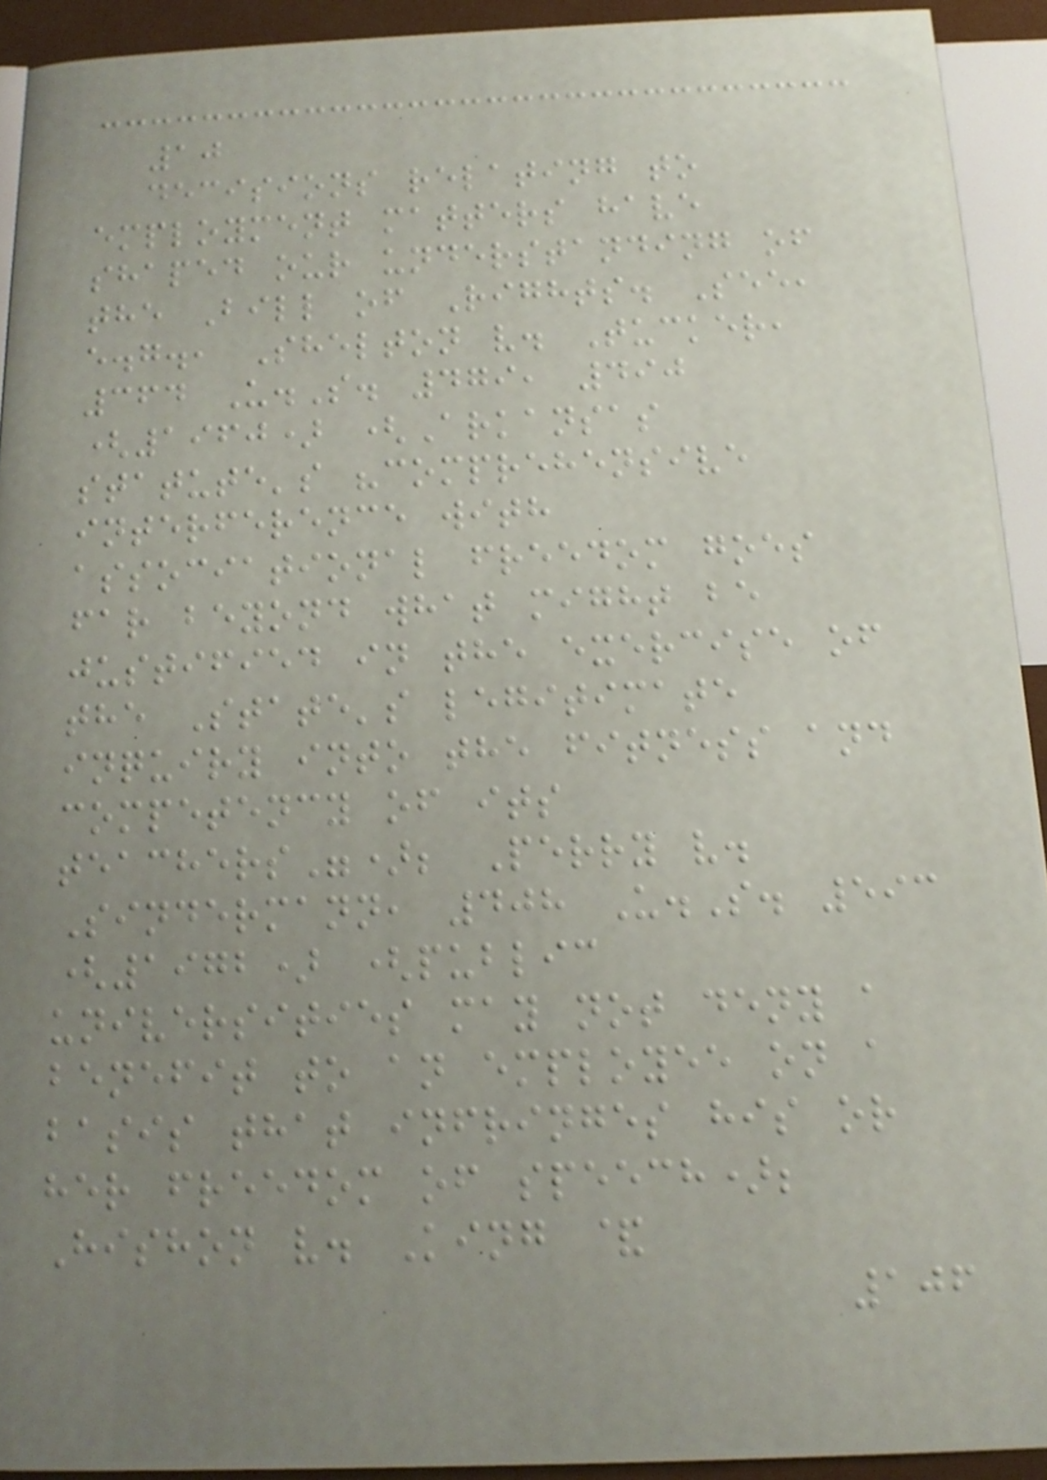10
decisions relating to
employment matters have
shaped our understanding of
the Bill of Rights. See,
e.g., Shelton v. Tucker,
364 U.S. 479, 490
(1960) (Arkansas
statute's "comprehensive
interference with
associational freedom goes
far beyond what might be
justified in the exercise of
the State's legitimate
inquiry into the fitness and
competency of its
teachers"); Perry v.
Sindermann, 408 U.S. 593
(1972) (public
universities may not deny a
benefit to an employee on a
basis that infringes his or
her freedom of speech);
Hishon v. King &
106
